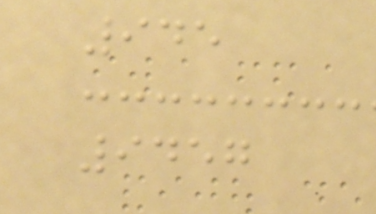945
9457
